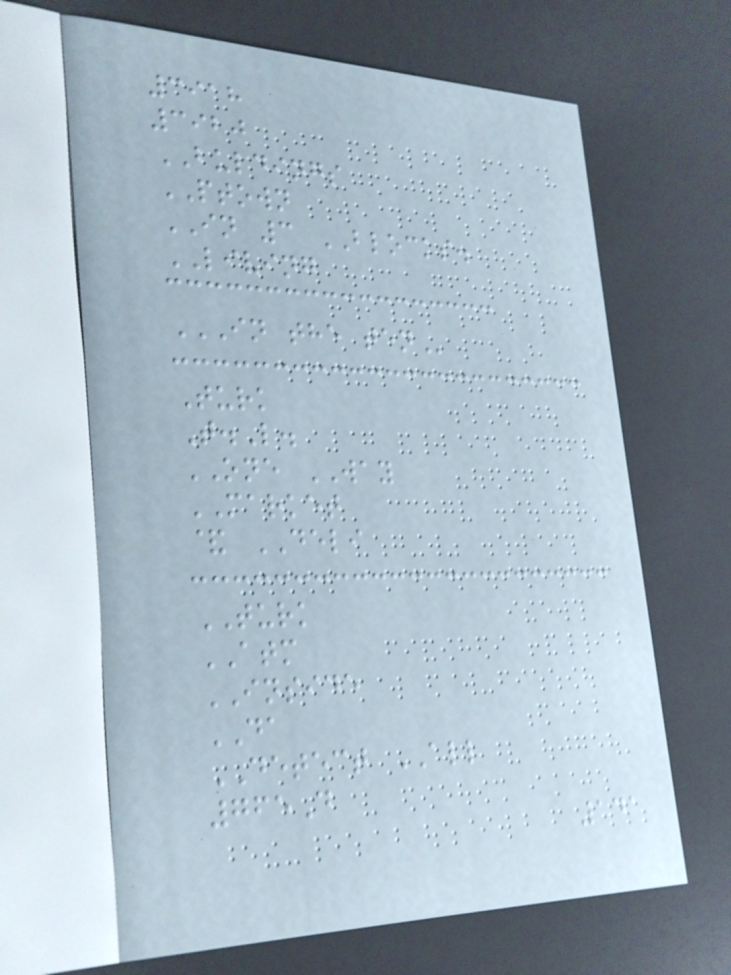3918
3920
BULDINGS
PTOWN
IN 3 BLOCKS.
LIVING
IN THE TEN
Turk
T.L.
ONE WAY
MARKET
& DELI
TURK
ATM
INSIDE
DA
DETECT ALL
765D
141
